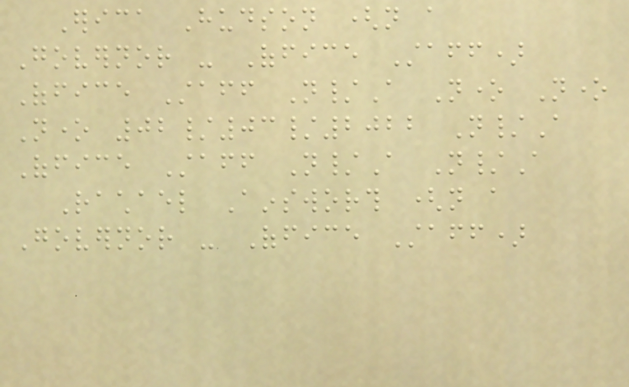Erica Hudson (not a
Governor - Office Staff)
Office Staff N/A None None
None 02/03/2022 N/A
Office Staff N/A N/A
Rachael Ainsworth (not a
Governor - Office Staff)
